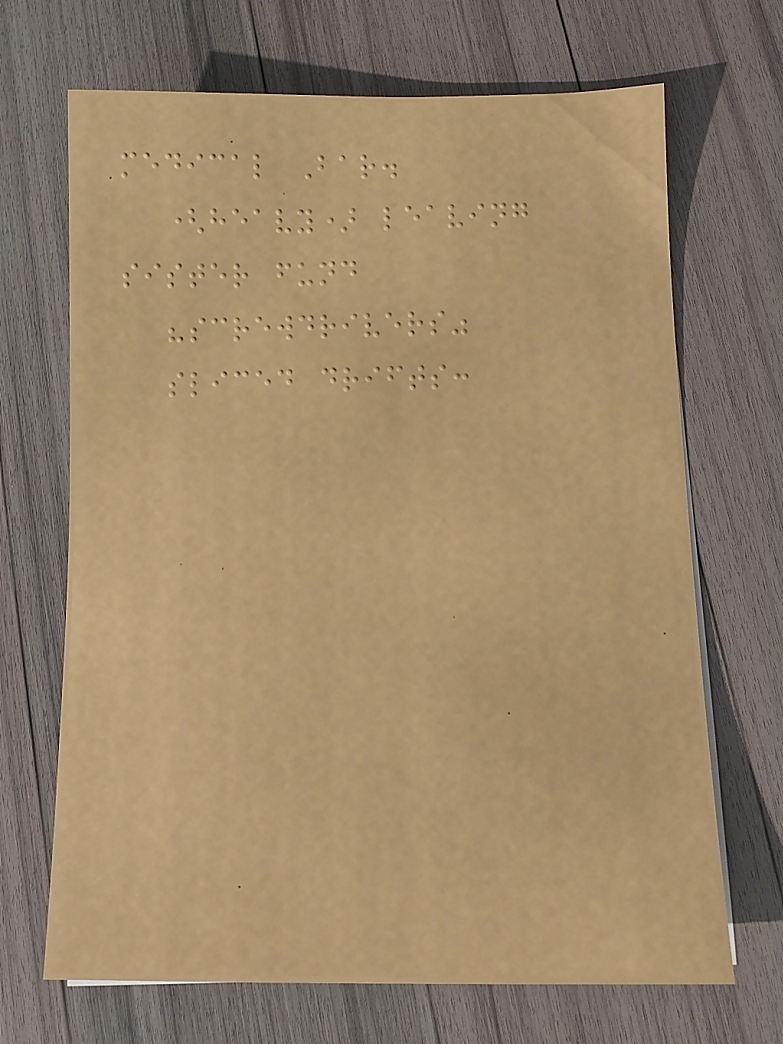medical Bar.
(heavy) leaving
sister fund
"screwdrivers"
sliced drifts:
